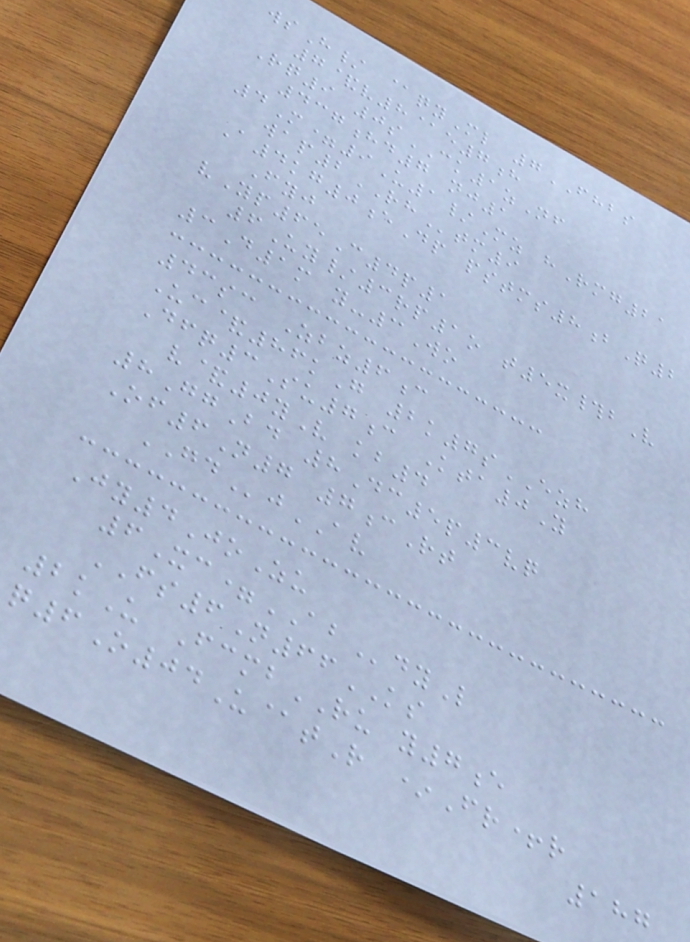wsH/ @qyMl 7FHBS
7&v8@e7h
Rq9 0sCK1zNf
437hd7 nj1
4M=9U1/Mz hRmg21
wap2RHtm9
A4kg0eDp pstms8bQ2
Fyj
vYp65C4p1
6Uy/3rp1o t5x#bV
3D1m y-3Wo
43sc Zbz6c
Uc&86kG 2k7sEZH
Dfq3Su7c Kta0Y
v&0yV kb4
8GgBd 8Dc5p3vq
Of6N7 7cRt
GDjAV
Jy4JoZu
6Xc=ABdyL
FS6N66KS
2kU FcmbRU y7e
q6O04U@tR *Fr+r
187
